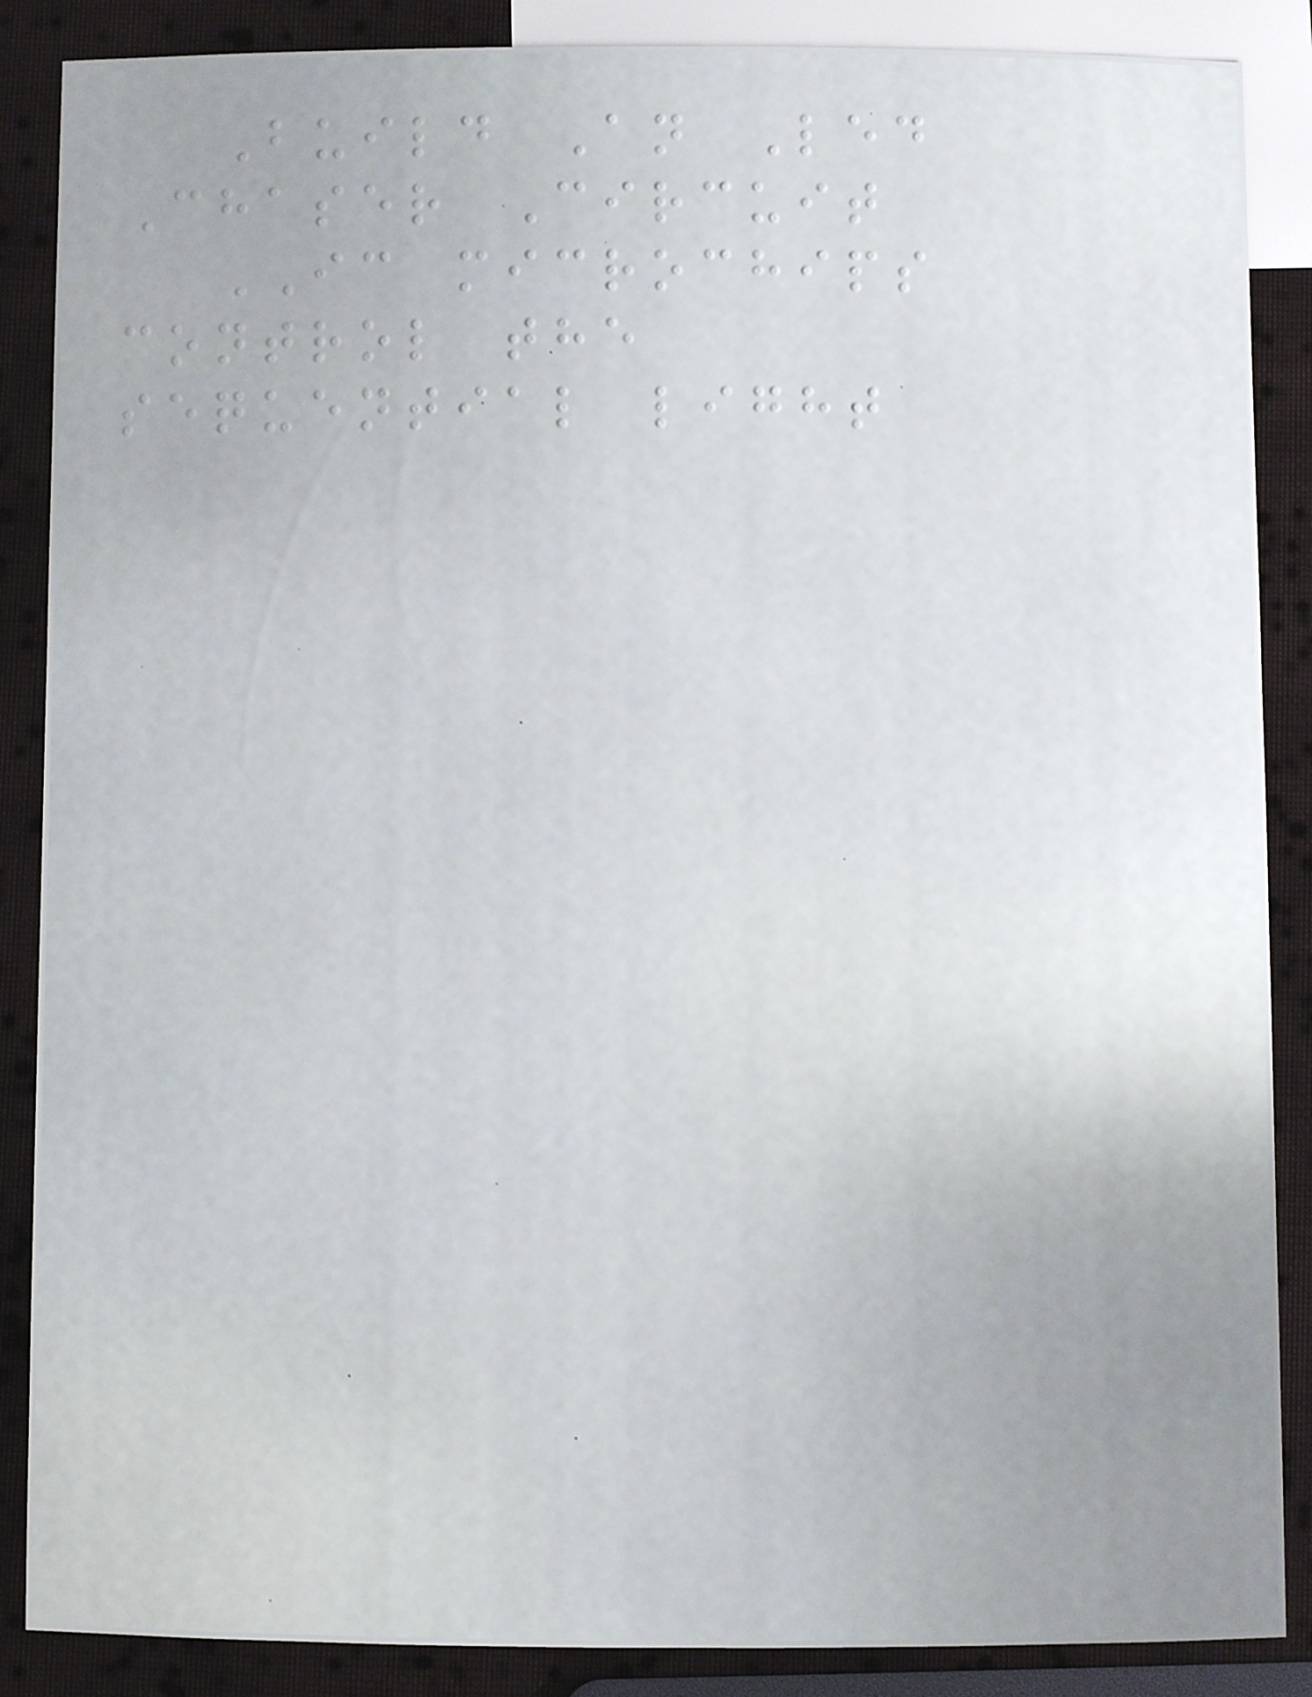Build An Led
Chaser Circuit
IC microchips
control the
sequential light
